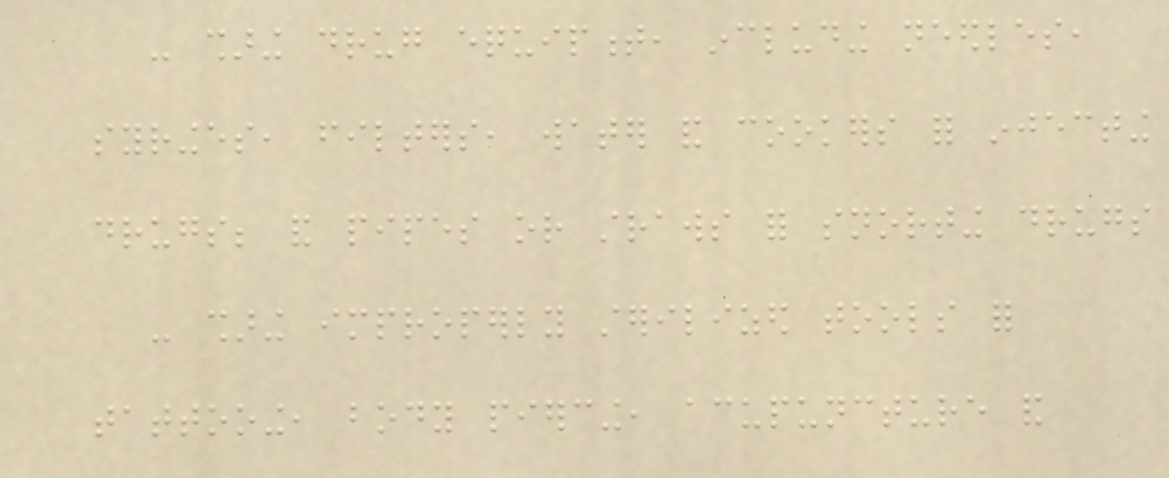- sharing drug equipment, including needles,
syringes, filters, water and cookers for injecting
drugs; and pipes or straws for snorting drugs
- sharing improperly sterilized tools for
tattooing, body piercing, acupuncture and
